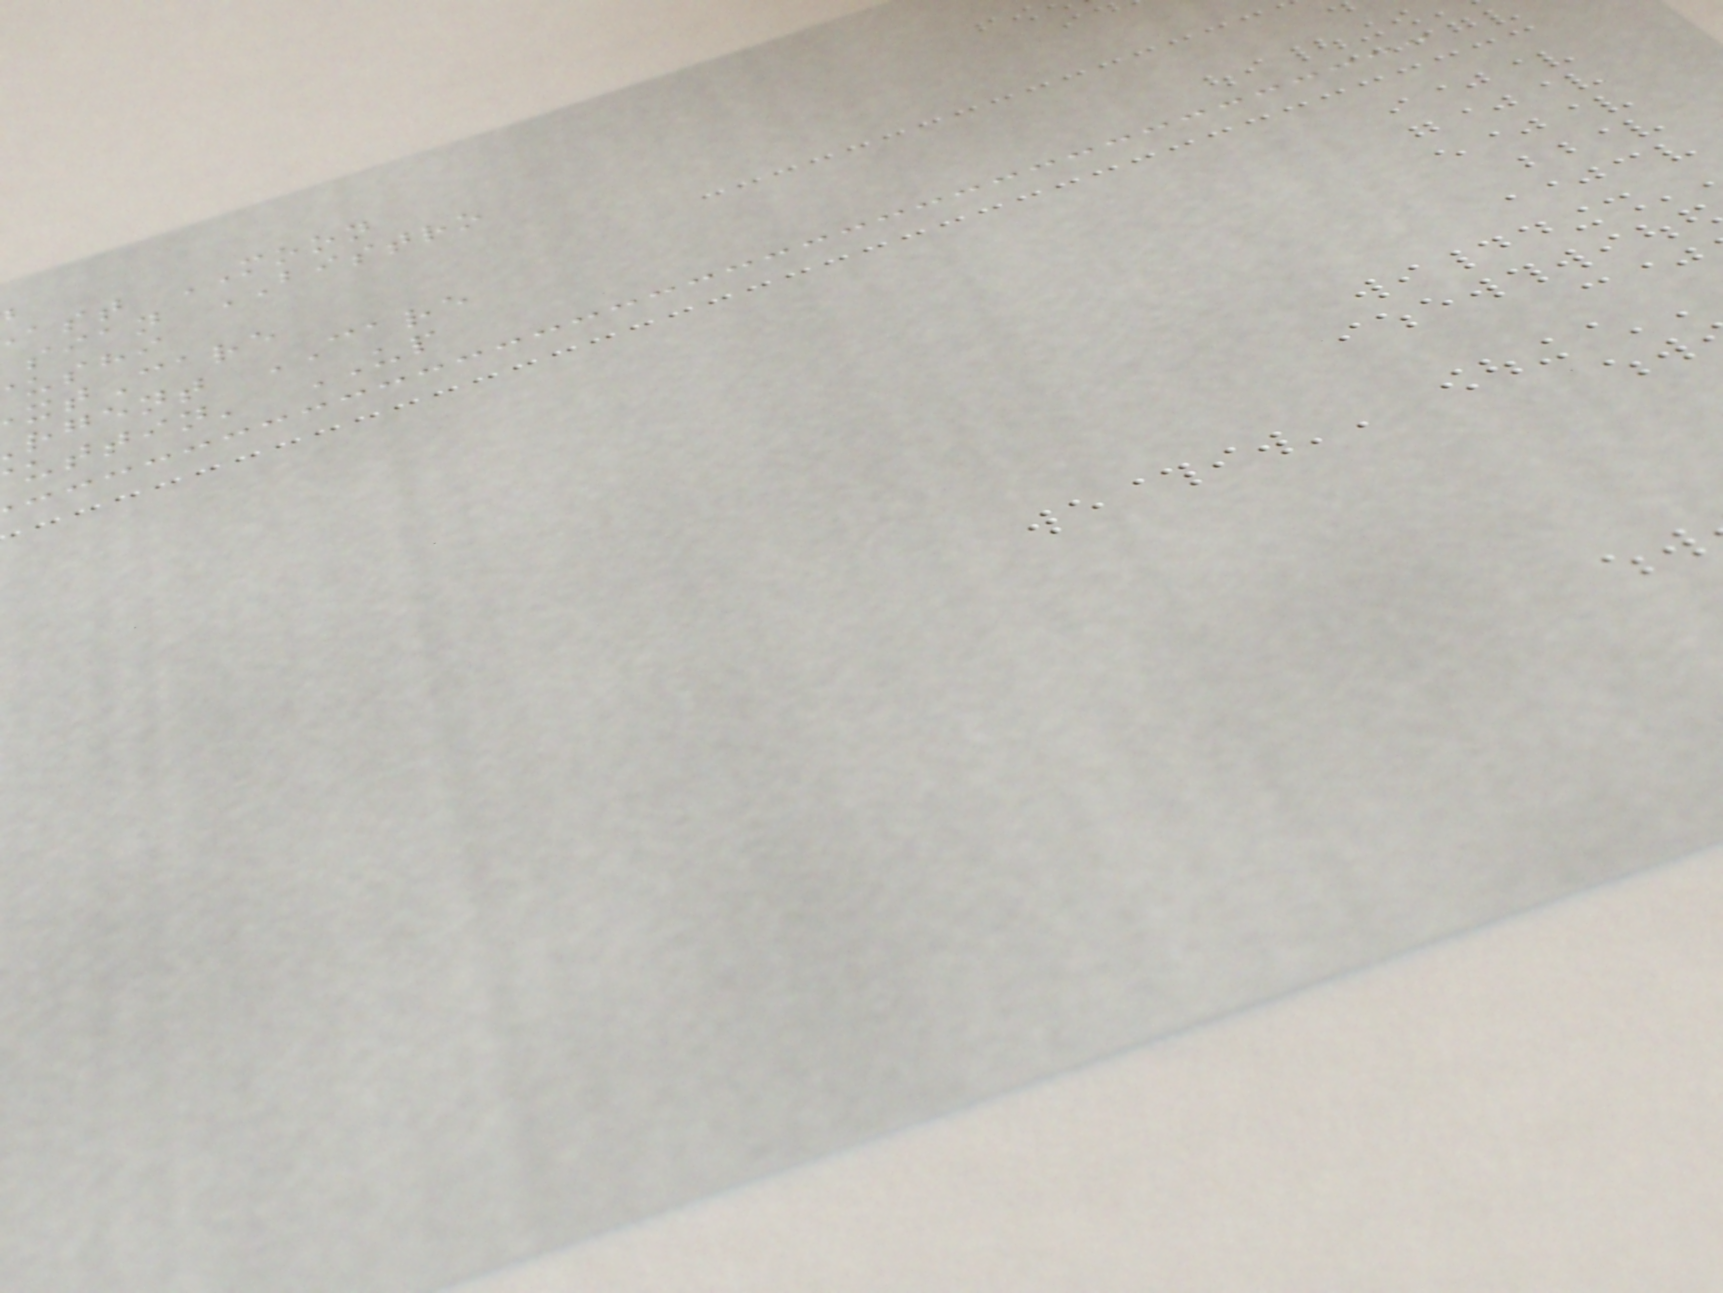ast MOON
sian BISTRO
ushi
xtCare
rgent CARE
uttin' UP
